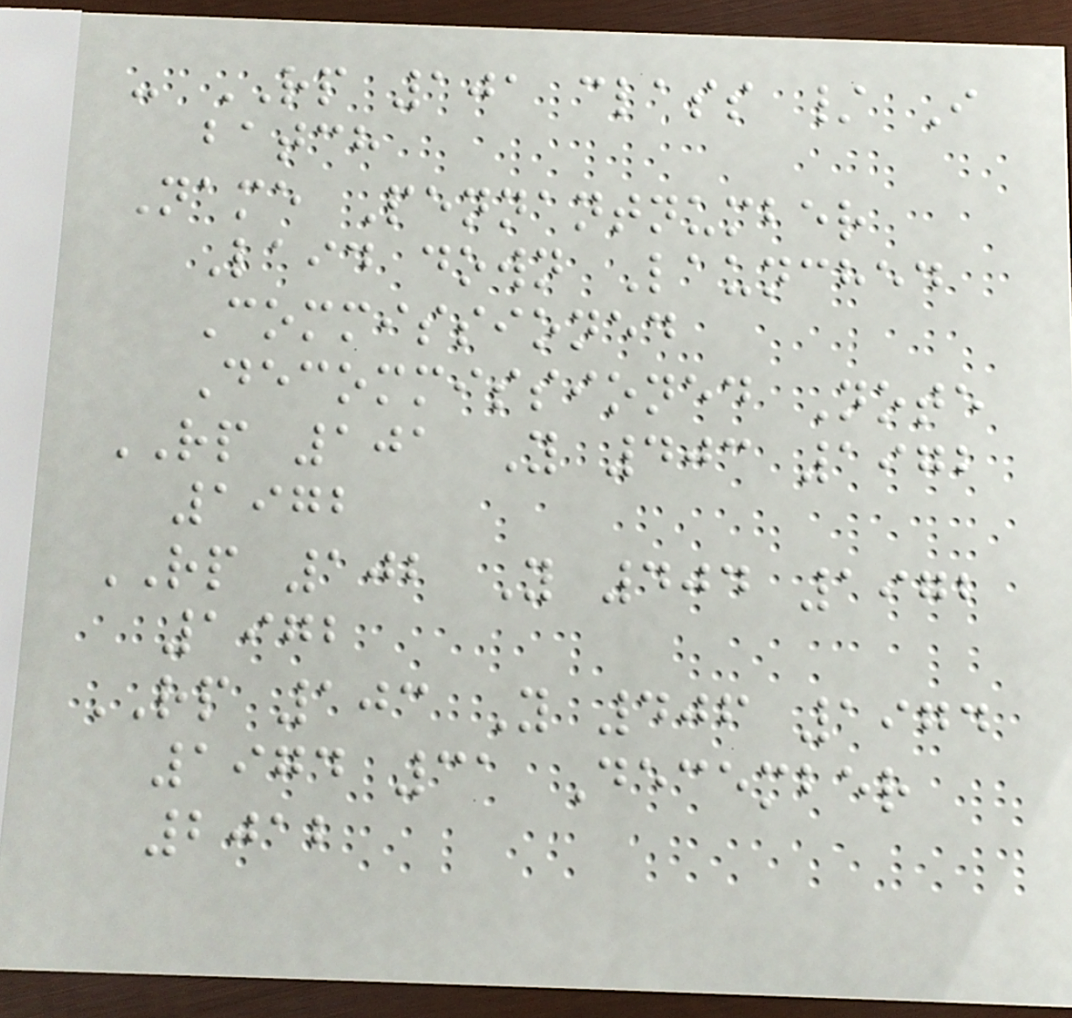- RP 101 class / I
batch
Name Pennantnumber
Laid down Launched
Commissioned
Decommissioned Note
RP 101 Y 403 1972
1972
RP 102 Y 404 1972
1972
RP 103 Y 406 1974
1974 31 December
2012
